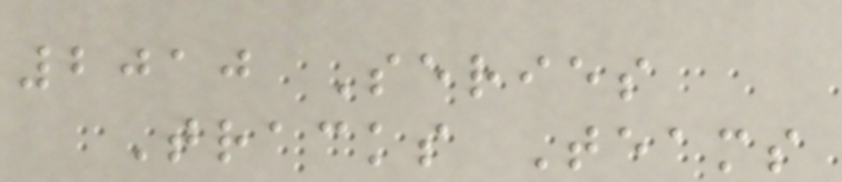2010 Series
Tracks Teams
